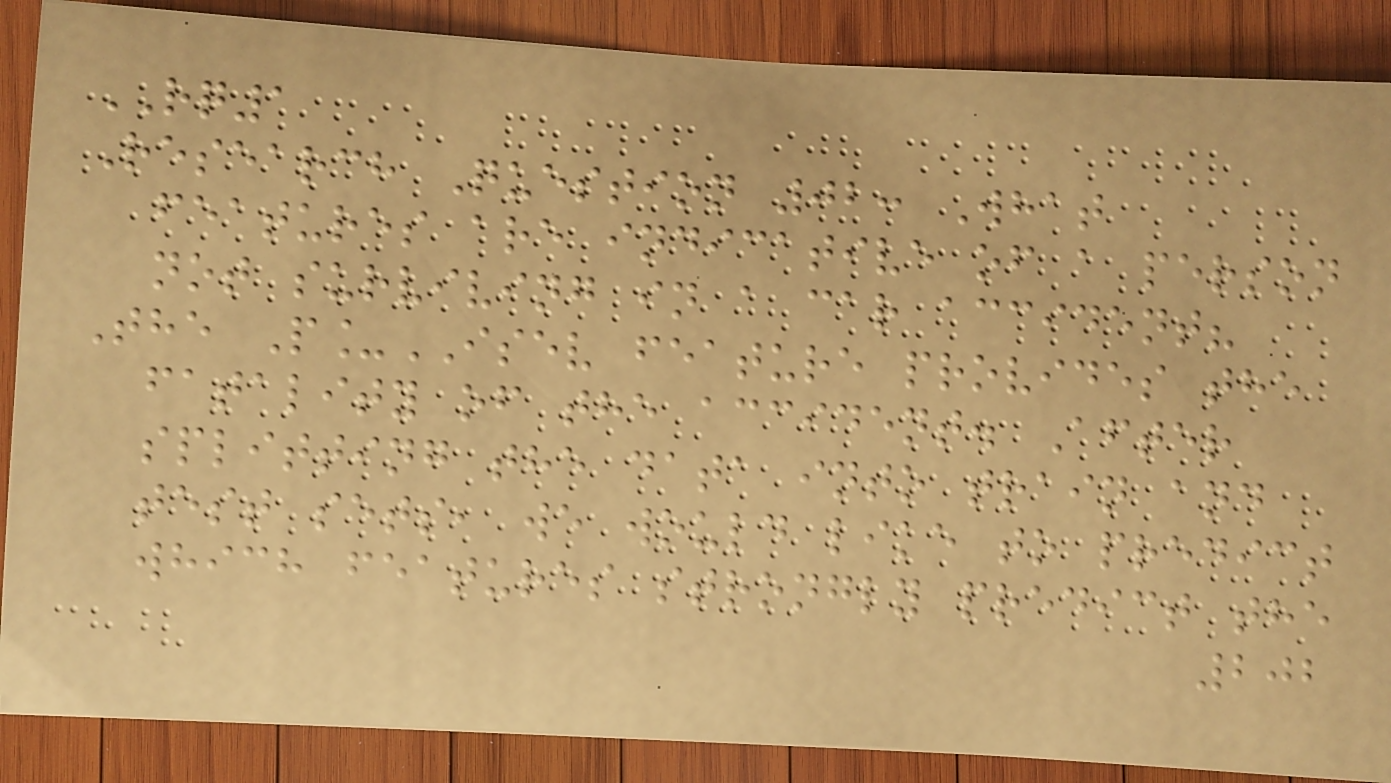RQ1
Research Question 02: What
features are indicative of a person
not surviving in a car accident?
The P_ISEV feature provides the
fatality of the accident. After
splitting the data into train and
test sets, we would like to predict
which features strongly predict the
202
